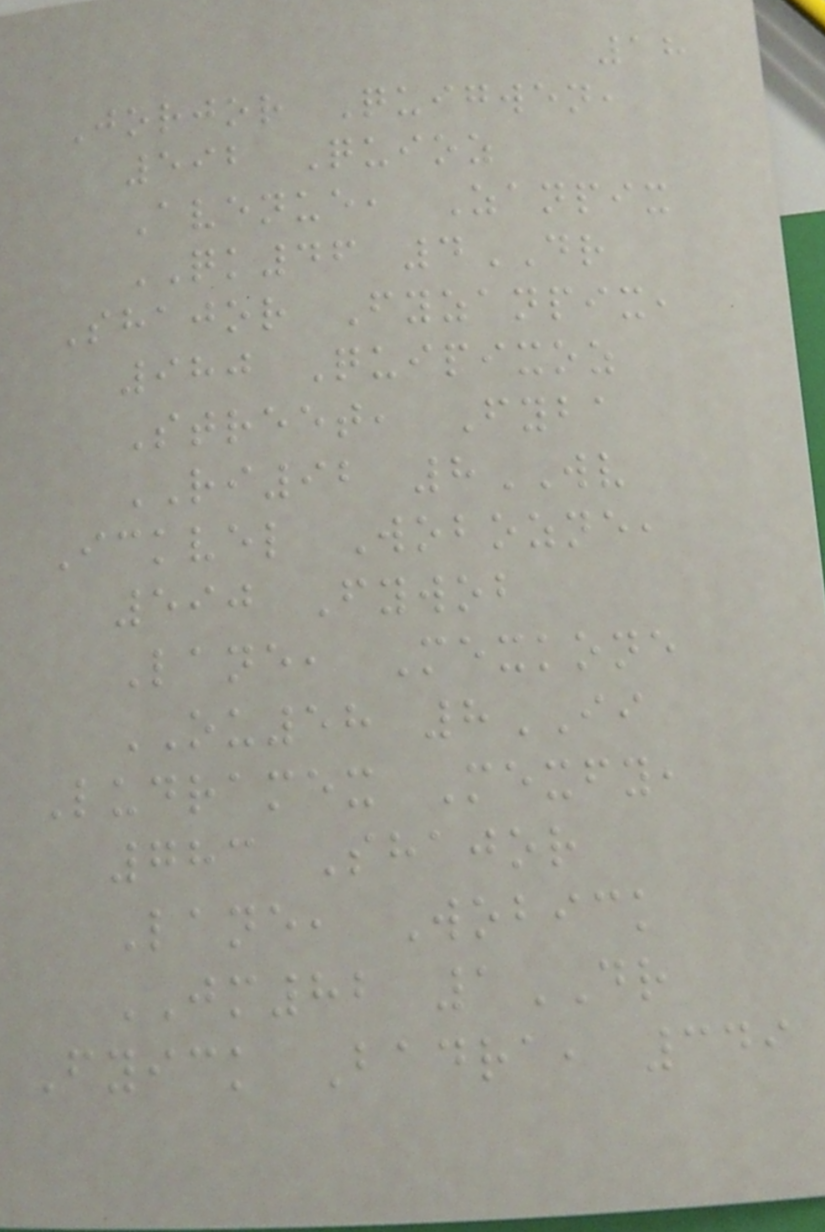18
Jorjor Quigwen,
592 Quioz
Avenue, Zanpix
QK46 4DR
Shajor Fyzanpix,
980 Quipixoz
Street, Fyba
RI92 8WV
Ickvel Wobozne,
590 Fywob
Lane, Mexkone
OU58 8II
Ludramex Mexfy,
783 Shajor
Lane, Wobick
JM82 1DR
Fyick Badra, 349
